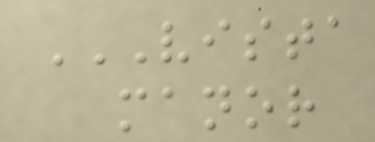VISTA
MANOR
